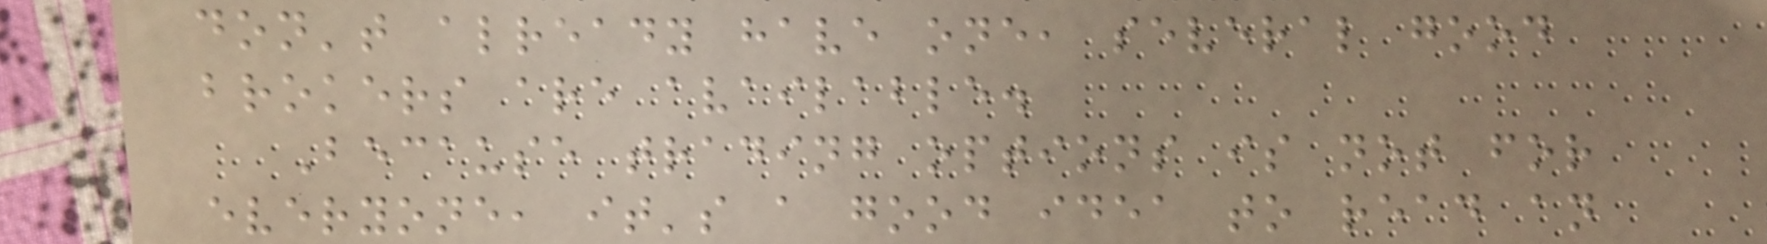don't already have one, several good
brokers are available.
Because trading options is not for
everyone, it's a good idea to read an
